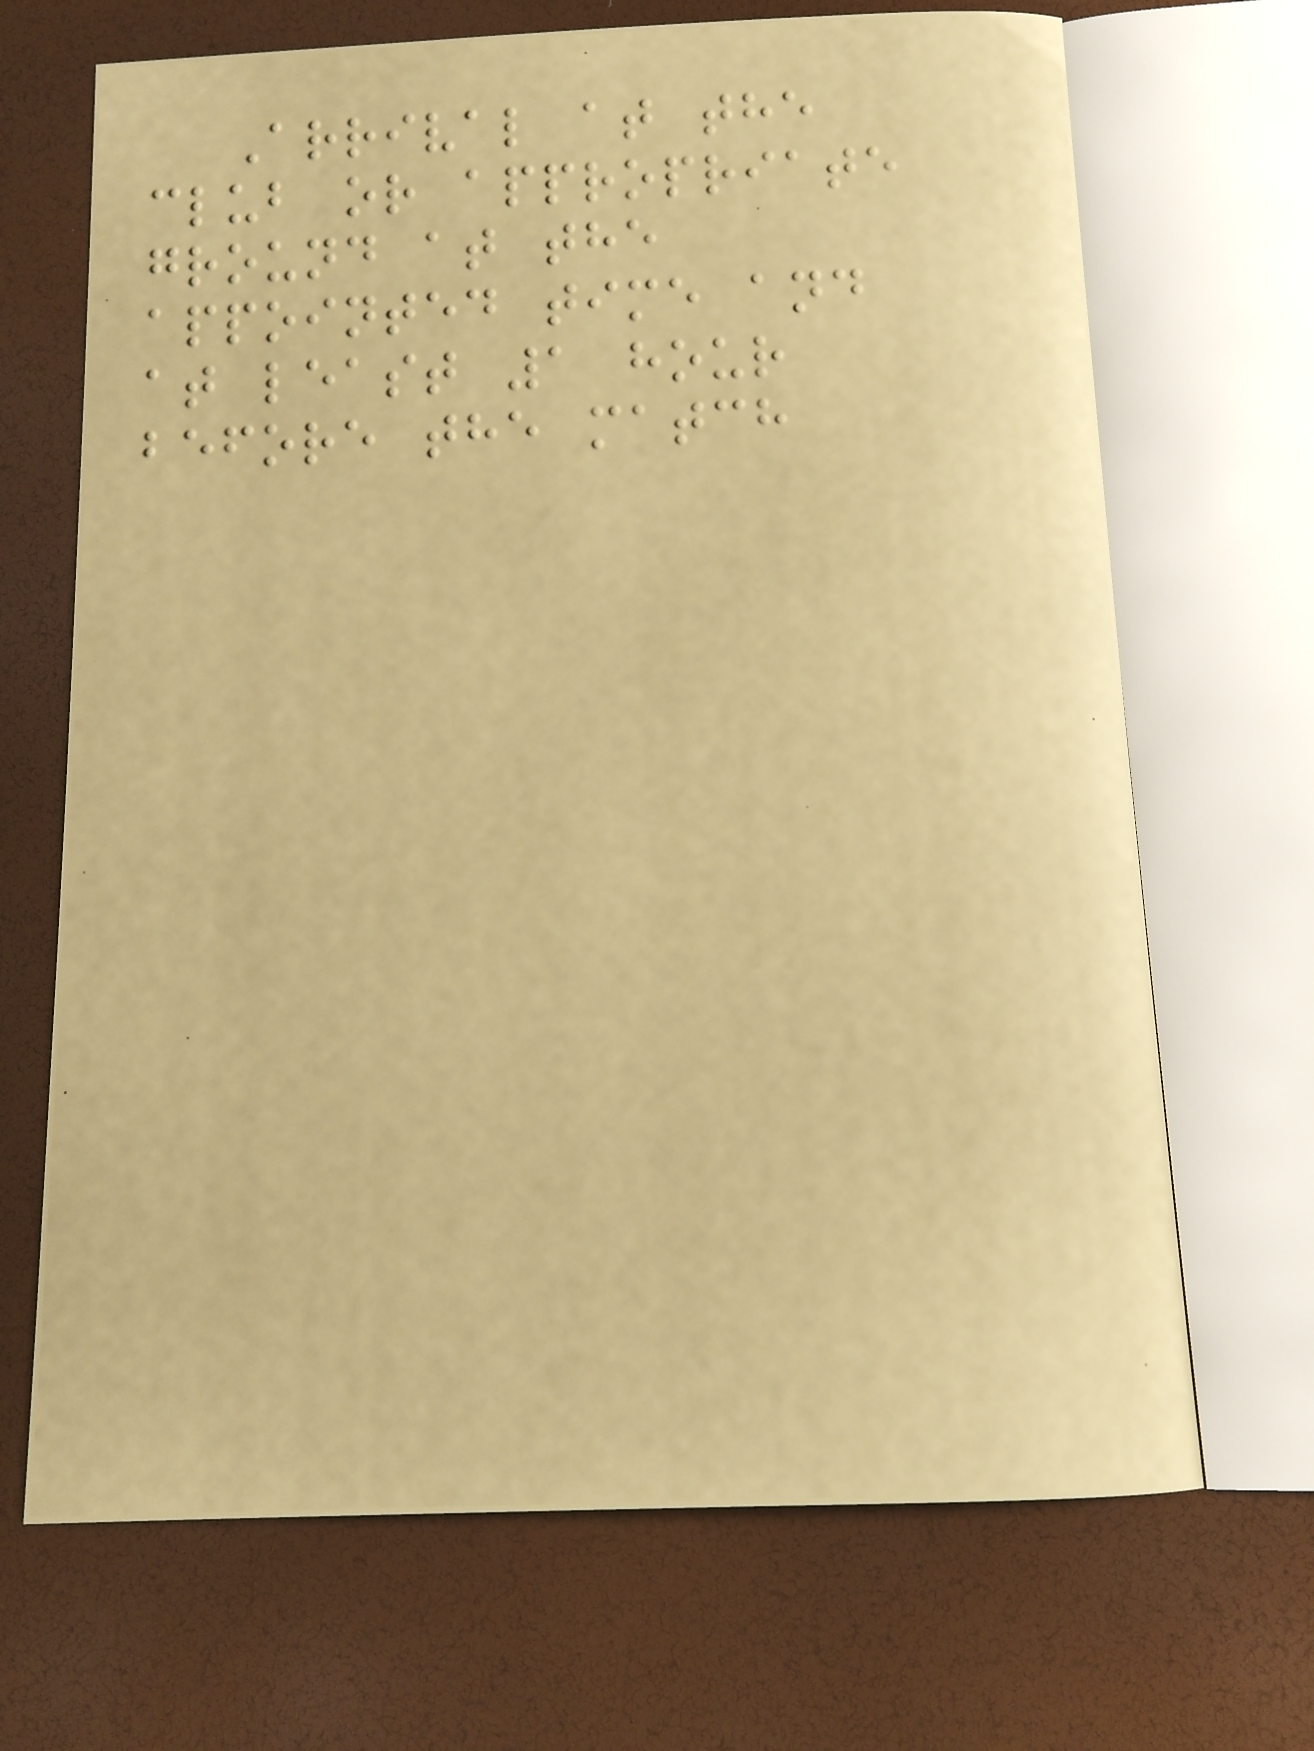Arrival at the
club or appropriate
ground at the
appointed time and
at least 1 hour
before the match
